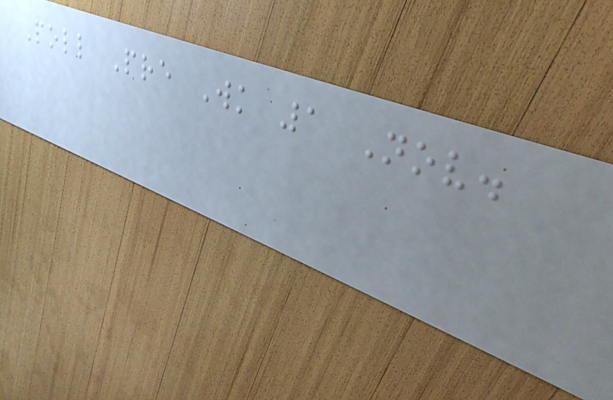Poll Pre Wk 1 Nov.
